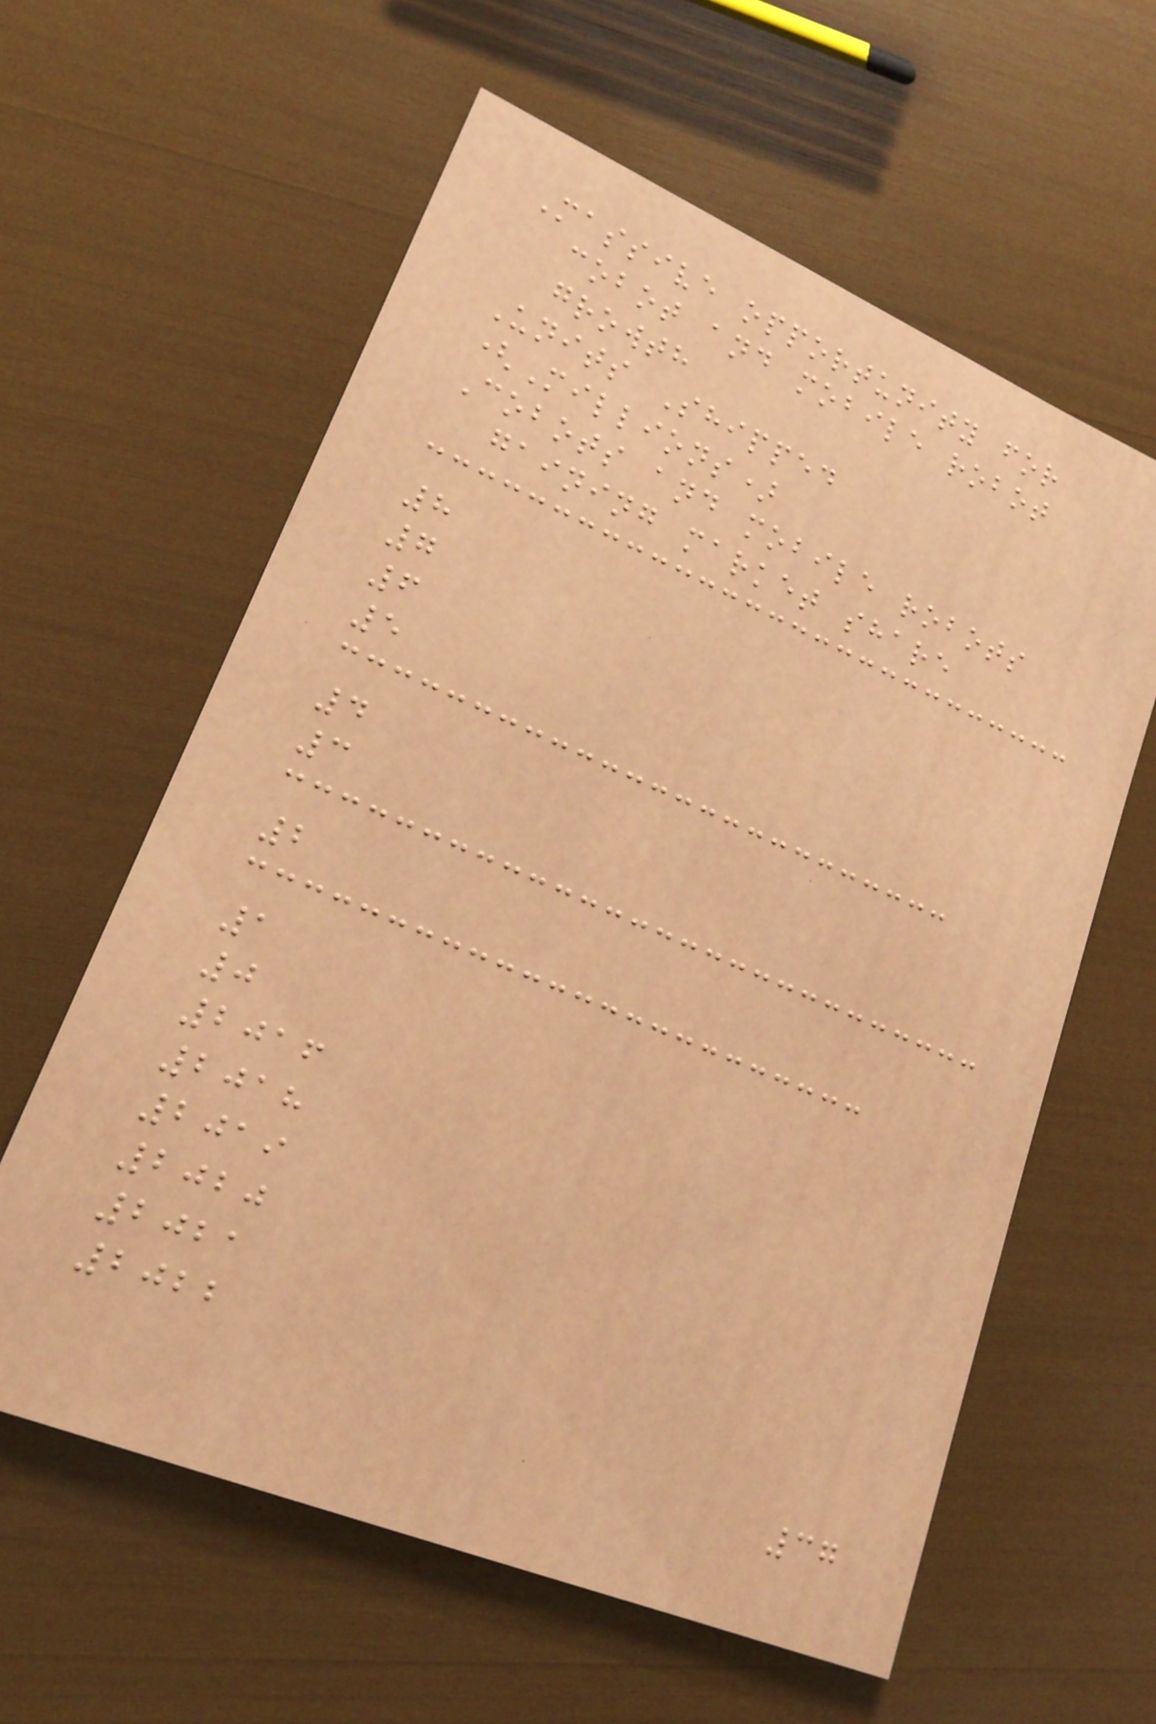Massive opportunity for
cobot and mobile robot
growth
Units Shipped
(Millions)
Cobots and mobile robots
gaining market share
8
7
6
5
4
3
2
1
0
2016
2018
2019
2020
2021
2022
37
